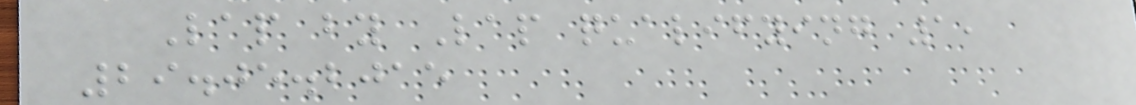Lap by Lap qualifying 1,
29.05.2015
